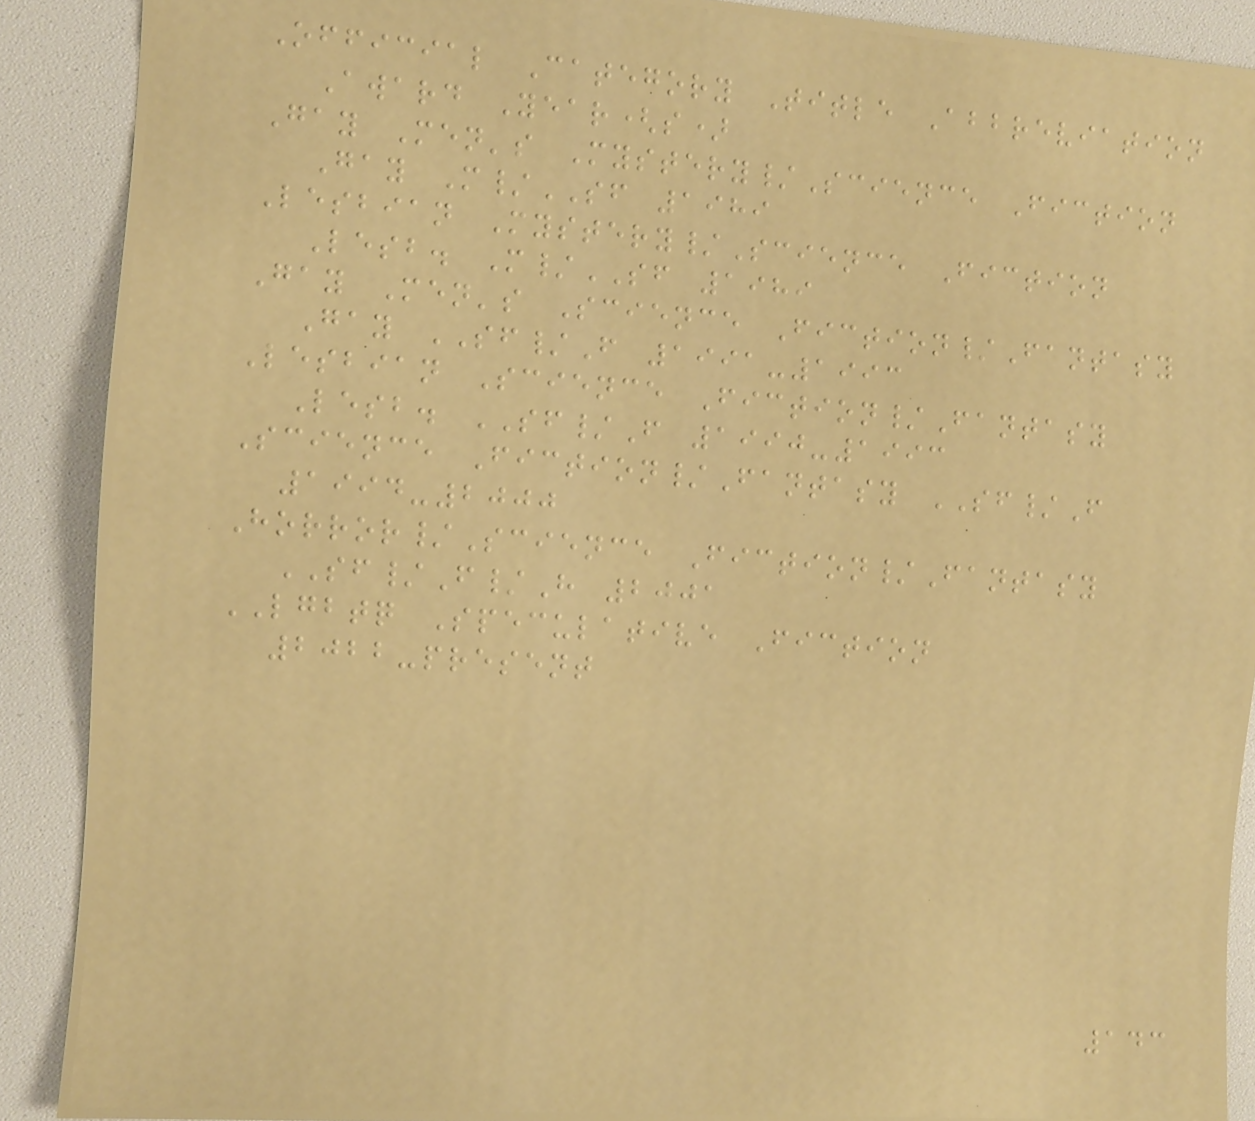Official Category Title Abbreviation
Award Year(s)
Gay Men's Mystery/Science Fiction
Gay M/SF 1989
Lesbian Mystery/Science Fiction
Lesb. M/SF 1989
Gay Men's Science Fiction/Fantasy
Gay SF/F 1991-1993
Lesbian Science Fiction/Fantasy
Lesb. SF/F 1990-1993
Science Fiction/Fantasy SF/F
1994-2000
Horror/Science Fiction/Fantasy
SF/F/H 2001
LGBTQ Speculative Fiction
2022-present
143
